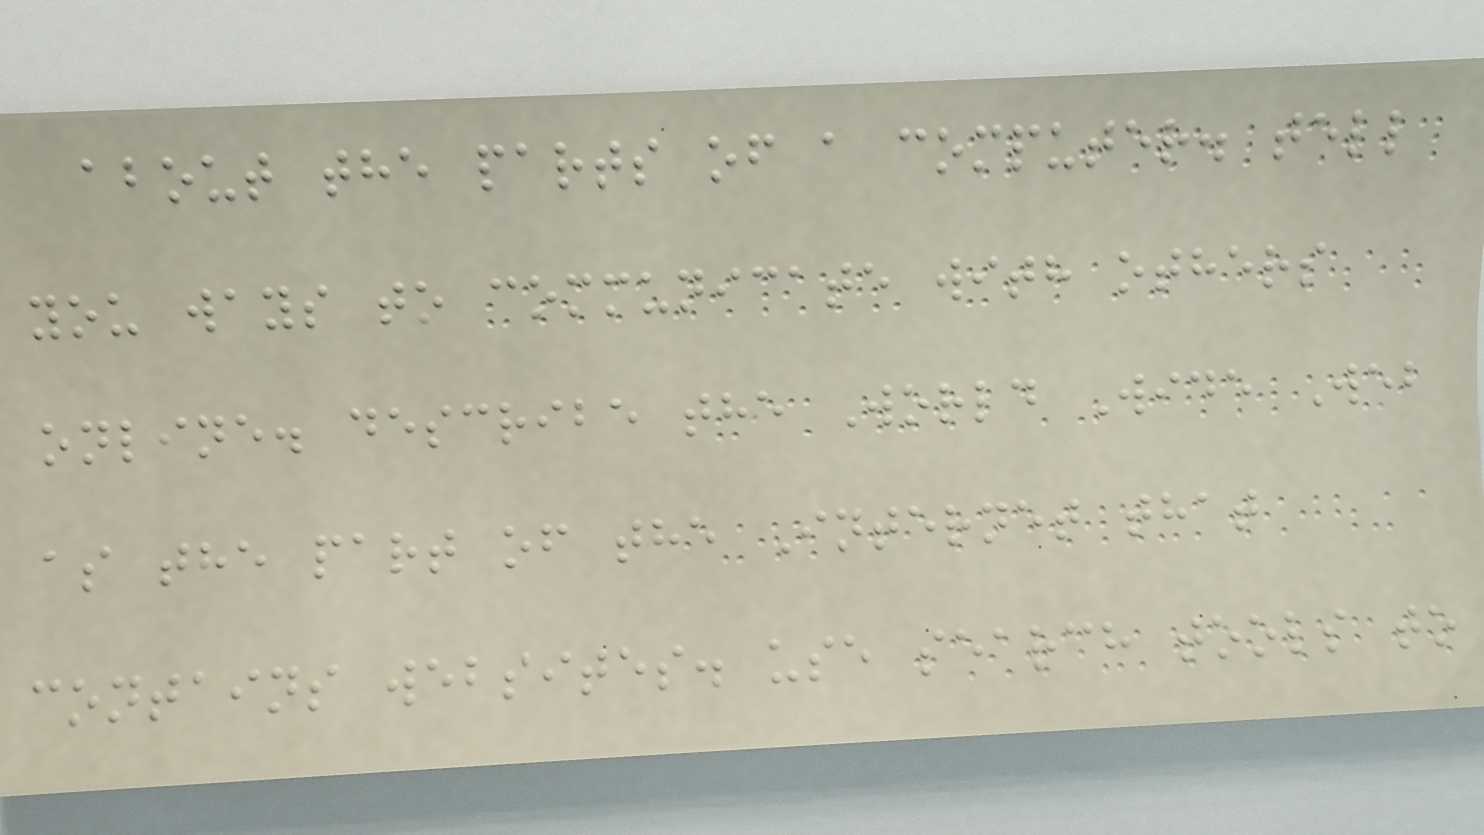about the parts of a computer. tell
you ways to communicate with others
online. describe the World Wide Web
as the part of the Internet that
contains websites. use search tools to
